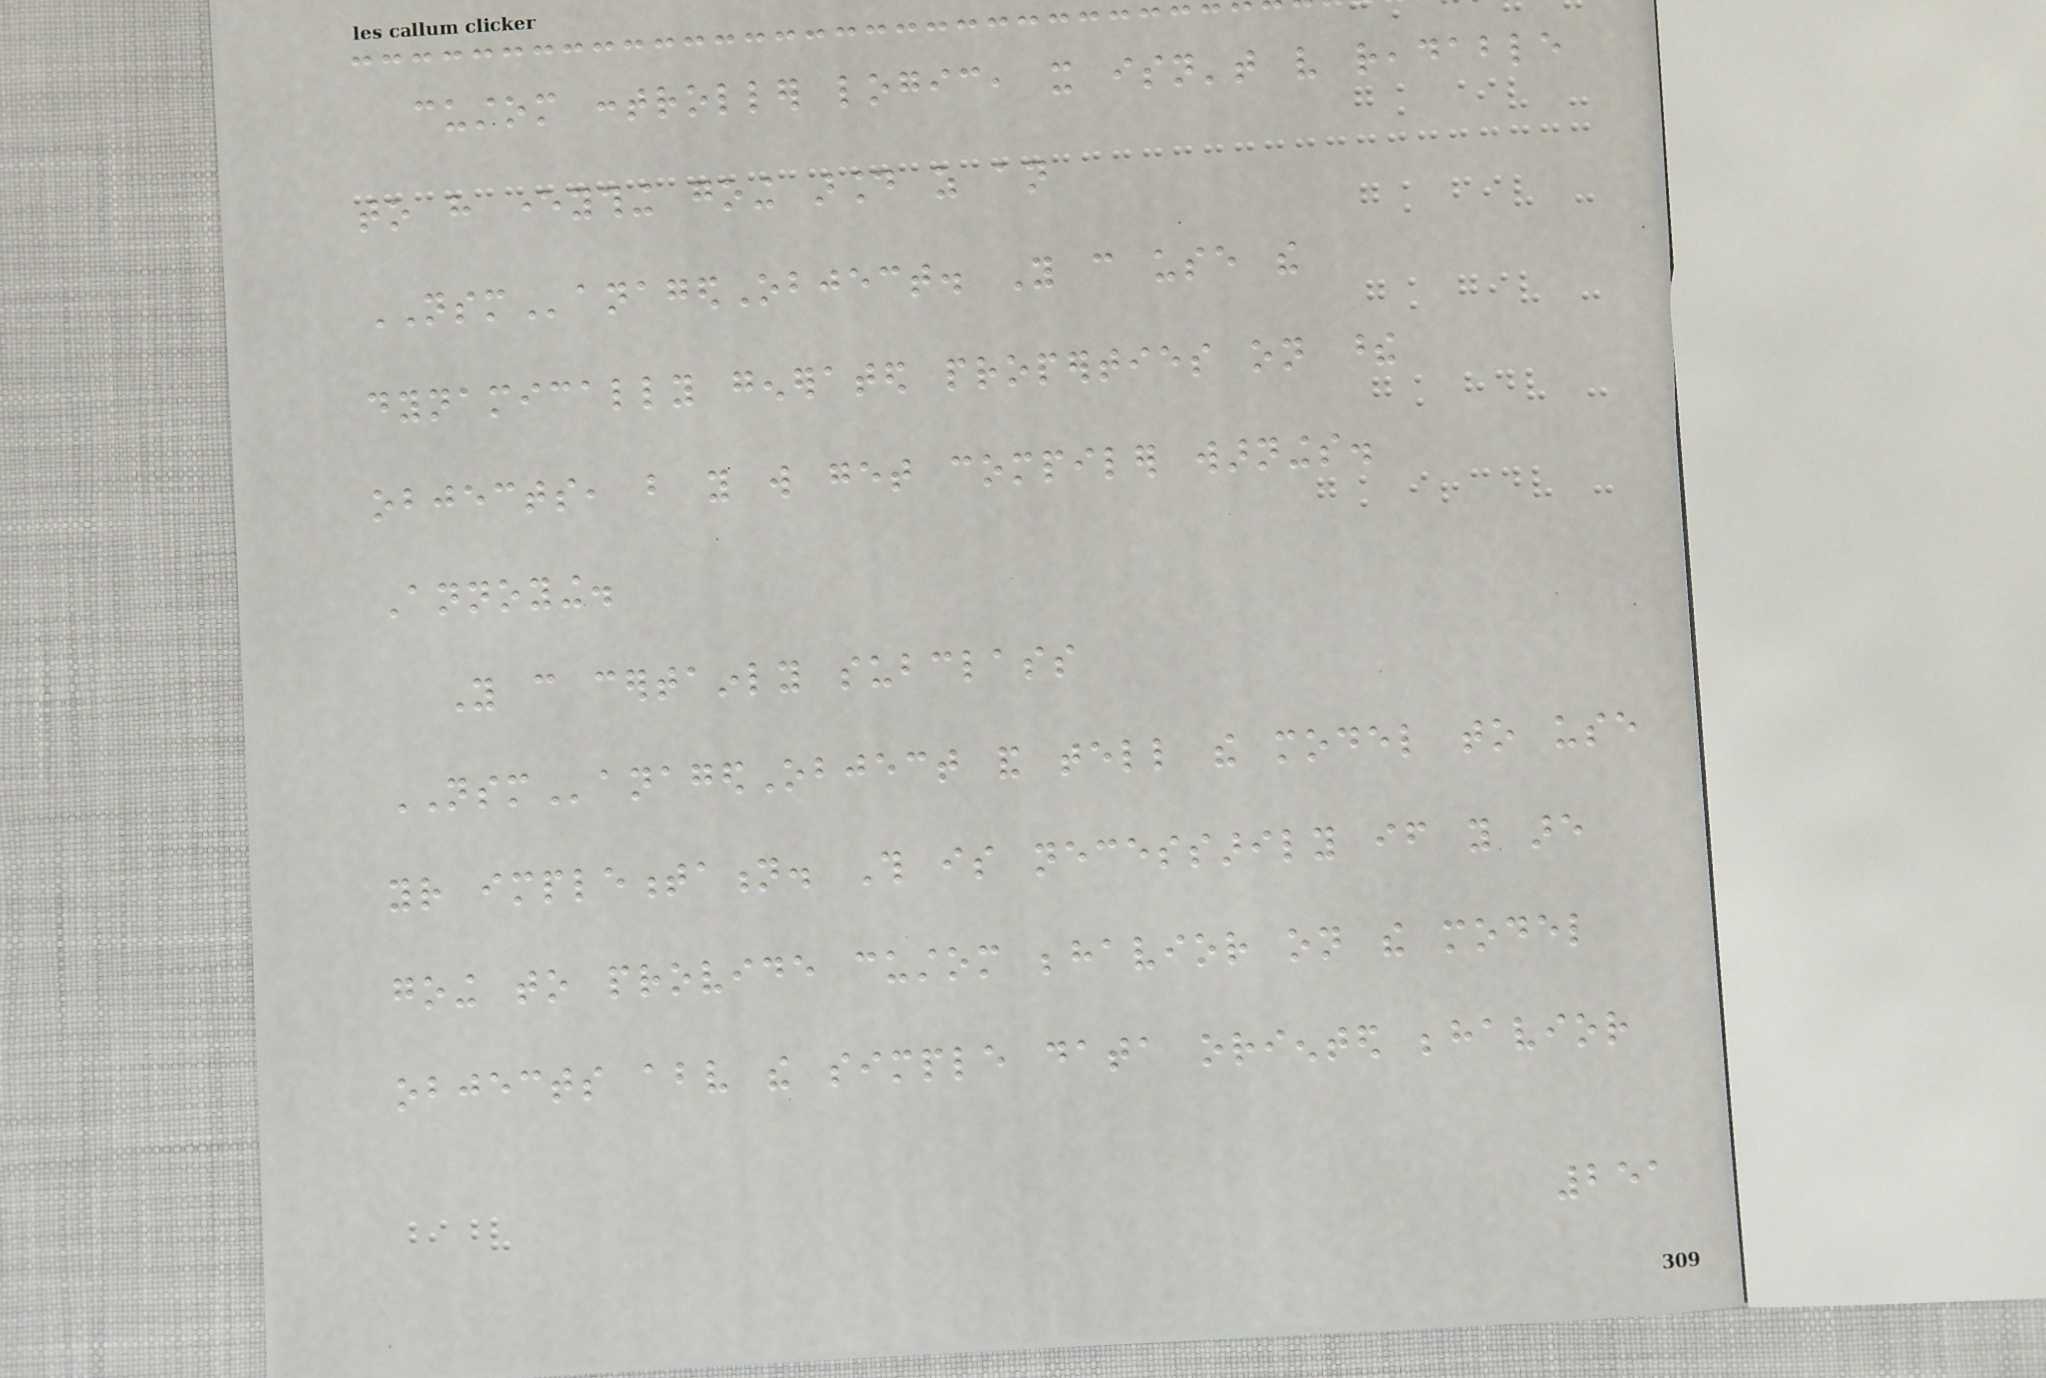custom controller logic, it isn't very readable
to have everything going around as an
NSManagedObject. You can use the
dynamically generated properties on these
objects, but you will get compiler warnings.
Annoying.
You can certainly subclass
NSManagedObject and tell the model to use
your implementation. This is necessarily if you are
going to provide custom behavior on the model
objects above the simple data oriented behavior
251
